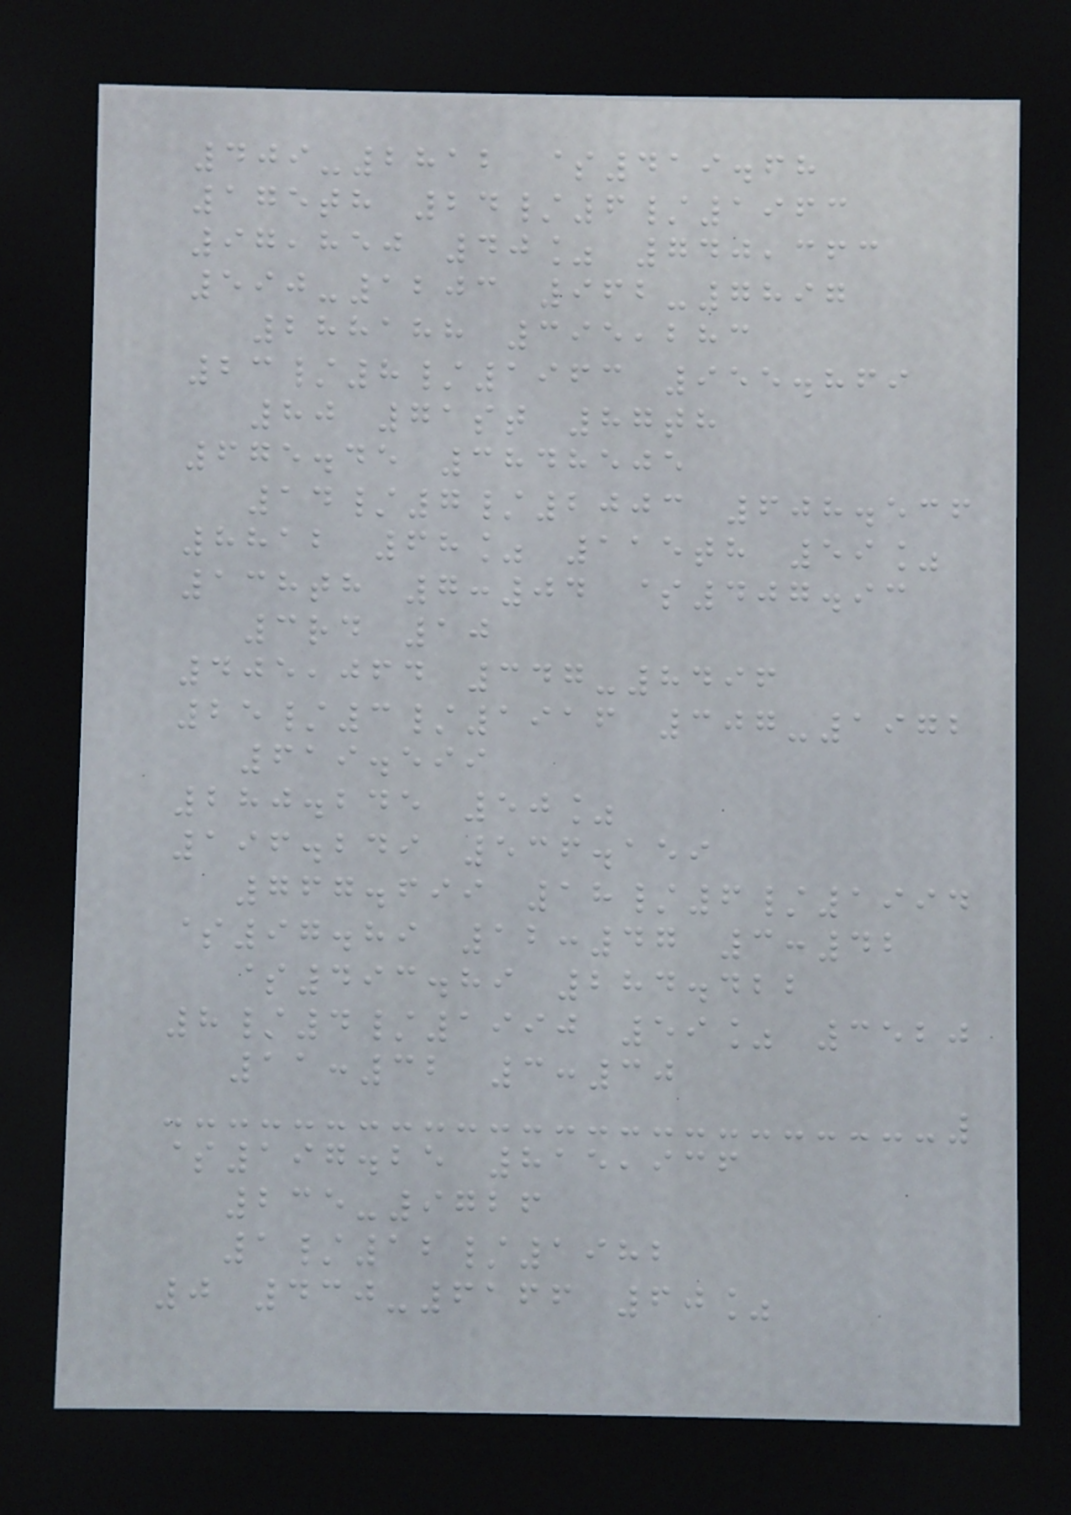409-2812 $419.68
175th 24/6/1963
97,850 40% 740,363
590-1203 962-7897
288188 395,283
23/8/1963 955.869
80 71st 87th
675.45 3848505
14/7/2003 608.536
8812 68% 115th 59%
138th 7:04 $407.93
3rd 10
405,064 347-8496
25/3/1916 307-1972
619.599
280.245 50%
196.249 536.159
767.699 18/6/1994
$97.89 12:47 3:42
$493.89 284.422
8/4/1990 59% 3520
11:32 3:30
$197.25 815,936
235-9726
1/12/1982
0 430-6166 60%
